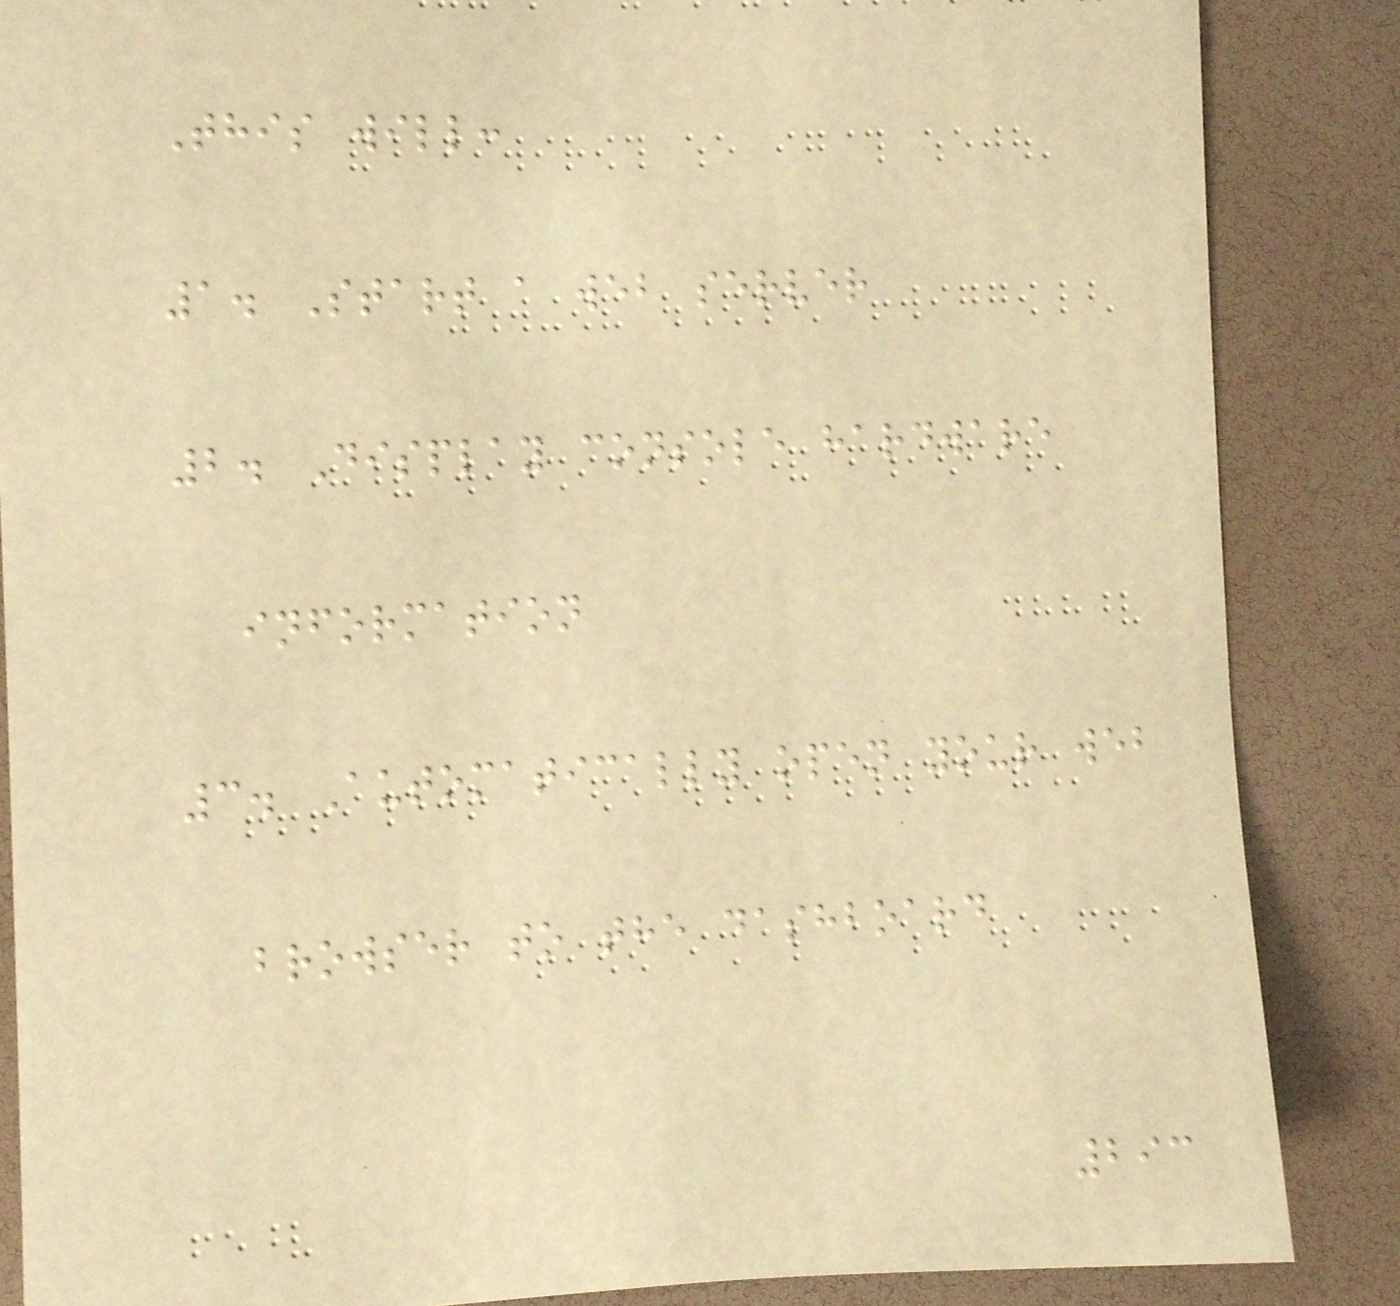This will:
1. Start a web server
2. Display console hardware
information
3. Automatically open your web
browser to the dashboard
293
